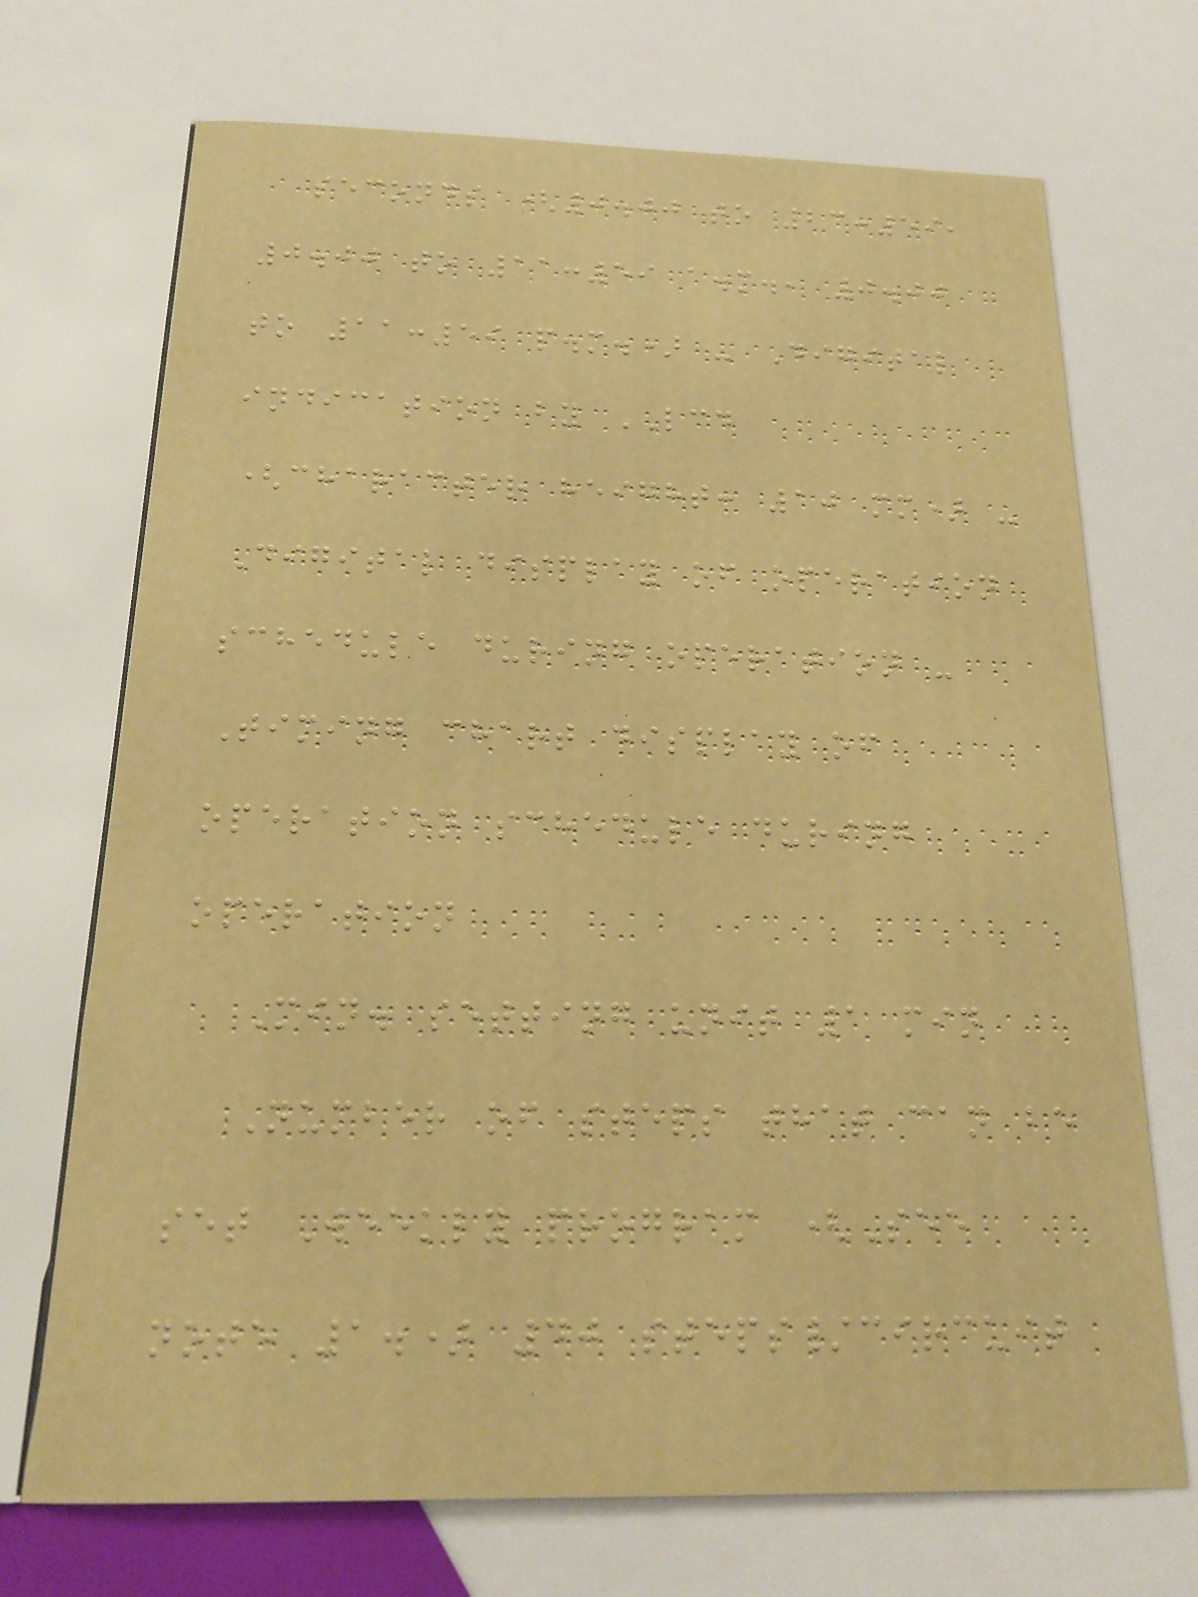seconds (0.00 to 23:59,
0.00 to 11:59 a.m., 0.00
to 11:59 p.m.) - Digital
indication by LCD
(character height: 10 mm) -
Digital display of operation
schedule during operation -
Timing chart display of
operation schedule during
operation
Min. setting unit 1 min
Number of steps that can be
set Weekly program (See
note 1.) 40 steps/circuit
